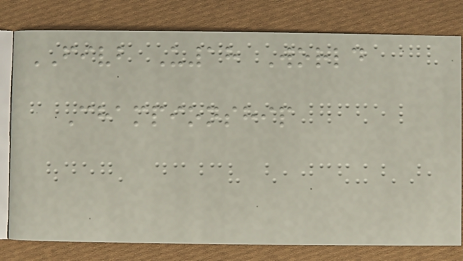FIVB U18 World
Championship
